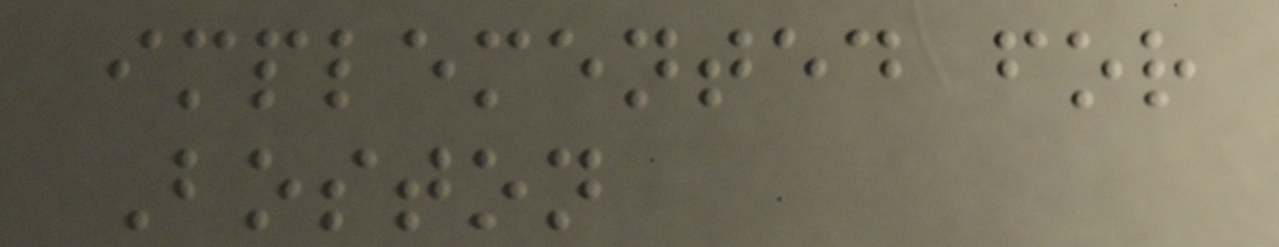implemented for
Boston
